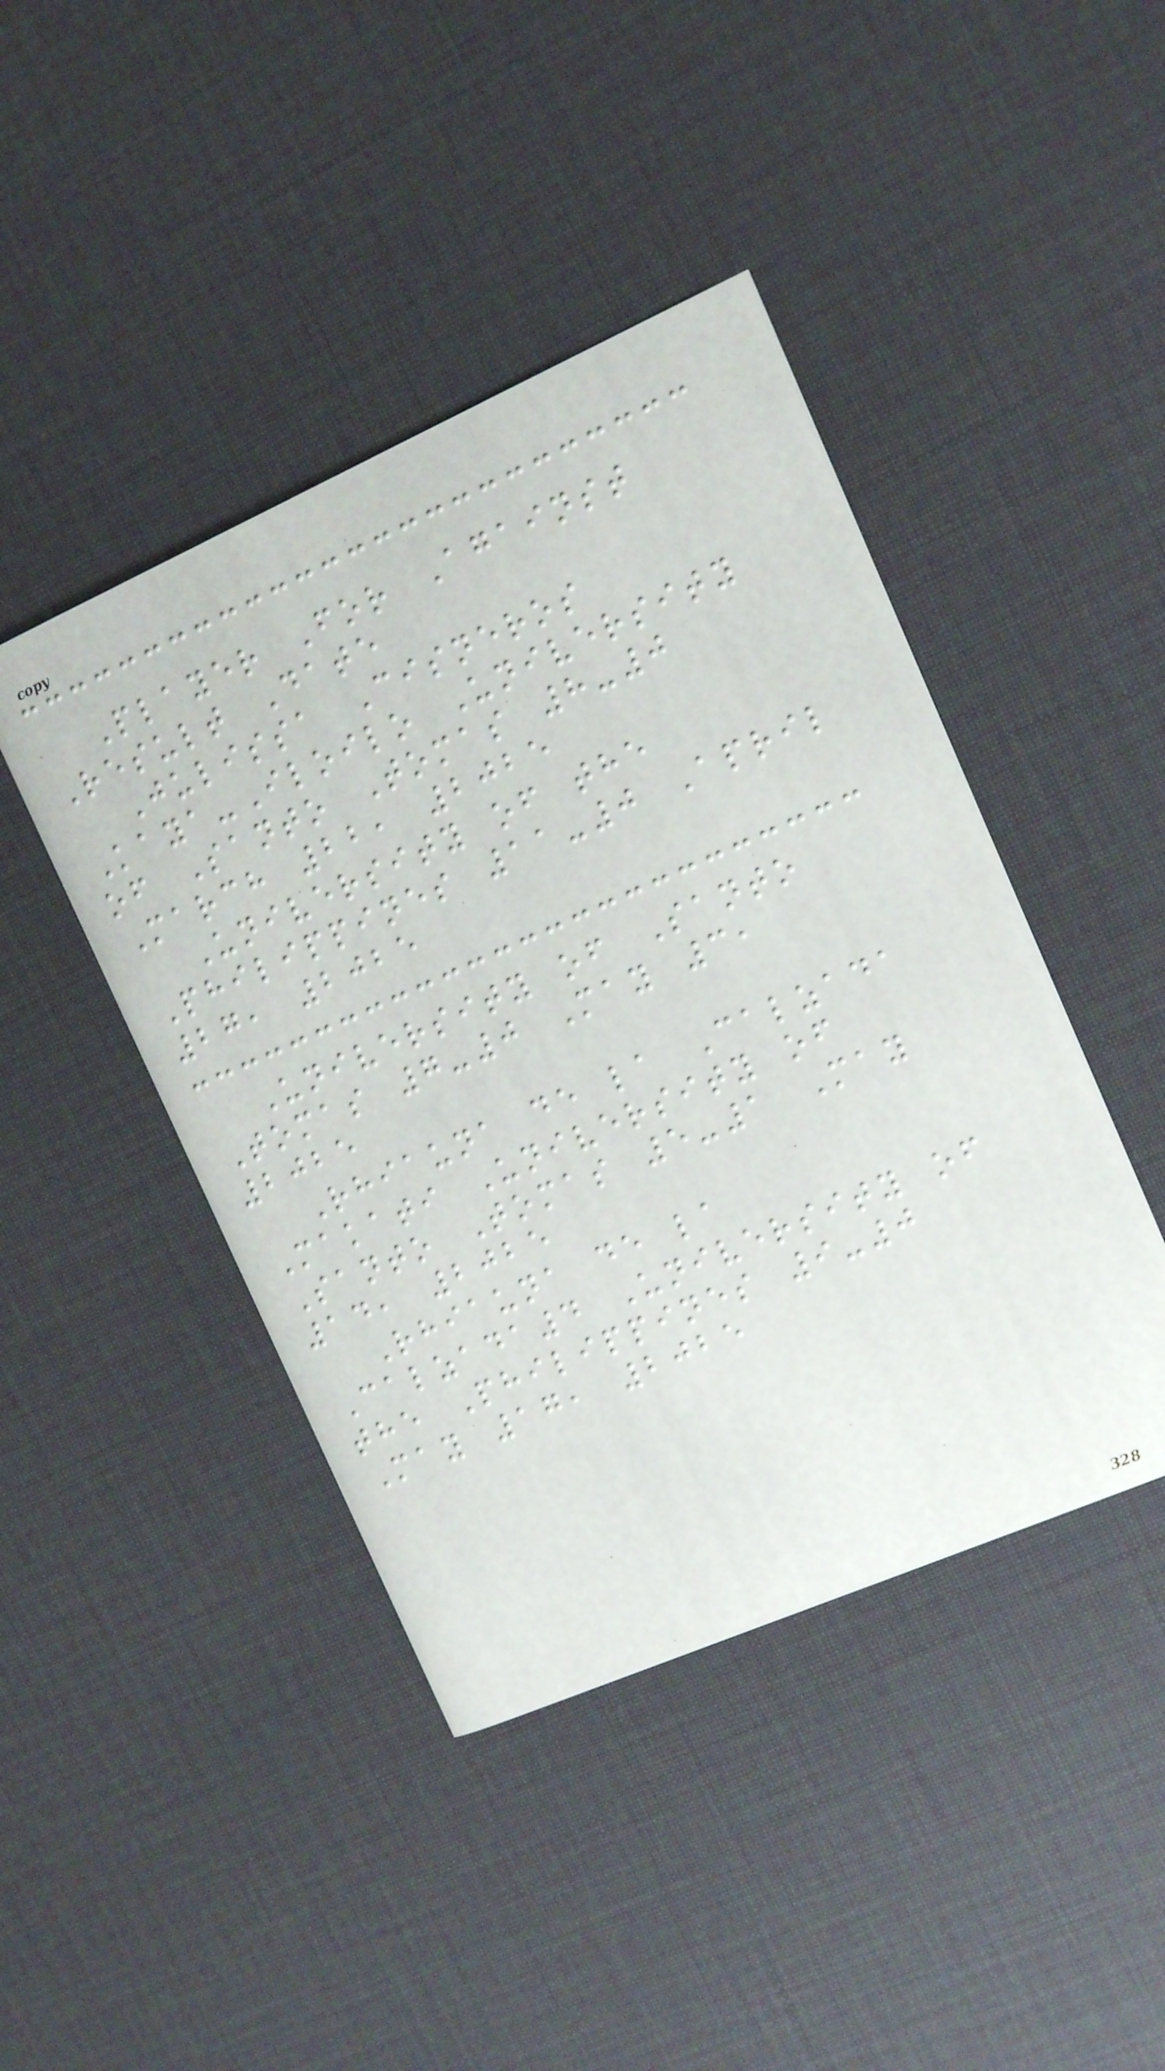Player For Against
Result Date
Julissa Cisneros
Kaya-Iloilo University
of Santo Tomas 8-0
March 22, 2025
University of the
Philippines 11-0 April
27, 2025
University of Santo
Tomas 7-0 May 3,
2025
Rhiauna de la Calzada
Makati University of
Santo Tomas 5-1 May
14, 2025
Rhiauna de la
Calzada4 University of
the Philippines 9-0
May 17, 2025
